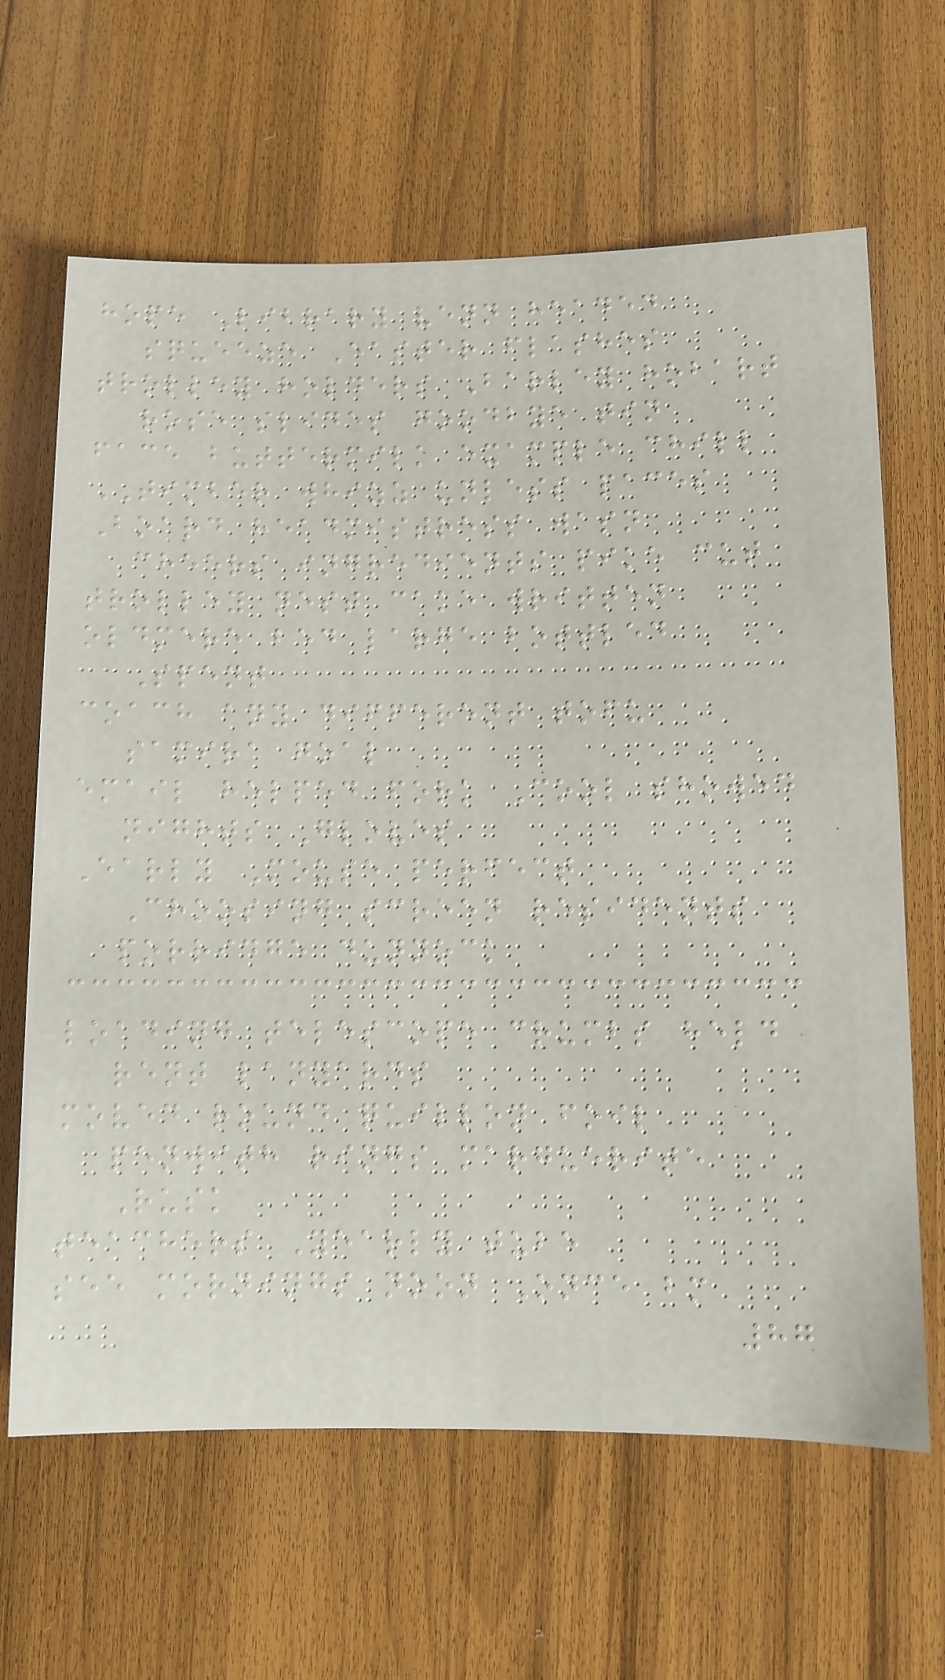hope Library venn headed
squeeze Easter flashes
trolley holders Barley hobart
rose slides goodbye tin
face buttermilk example chill
TIMBER whizz unless paces
Board headmistress wasn
cheers ingredients pike cut
trolley nest cake written
oldmere bed large bottled
Spent
coach any different tofu
samira goal
email helped fork Cool showed
nights Gloves
Early Mouse perfect
Choosing screen residents
porridge dunnock
loading telescope crumbs held
rent lanyards
moved round quillon foil
penwith rings marguerite
Rusk
teachers Yearly tube
see mornings noon Once bm
87
